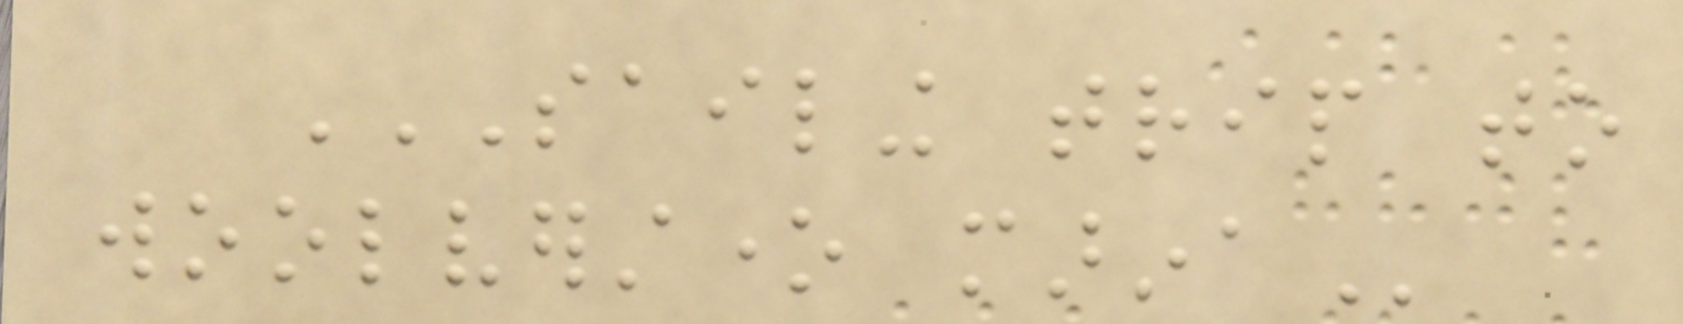SAILING TRIP TO
WOOLVERSTONE MARINA
